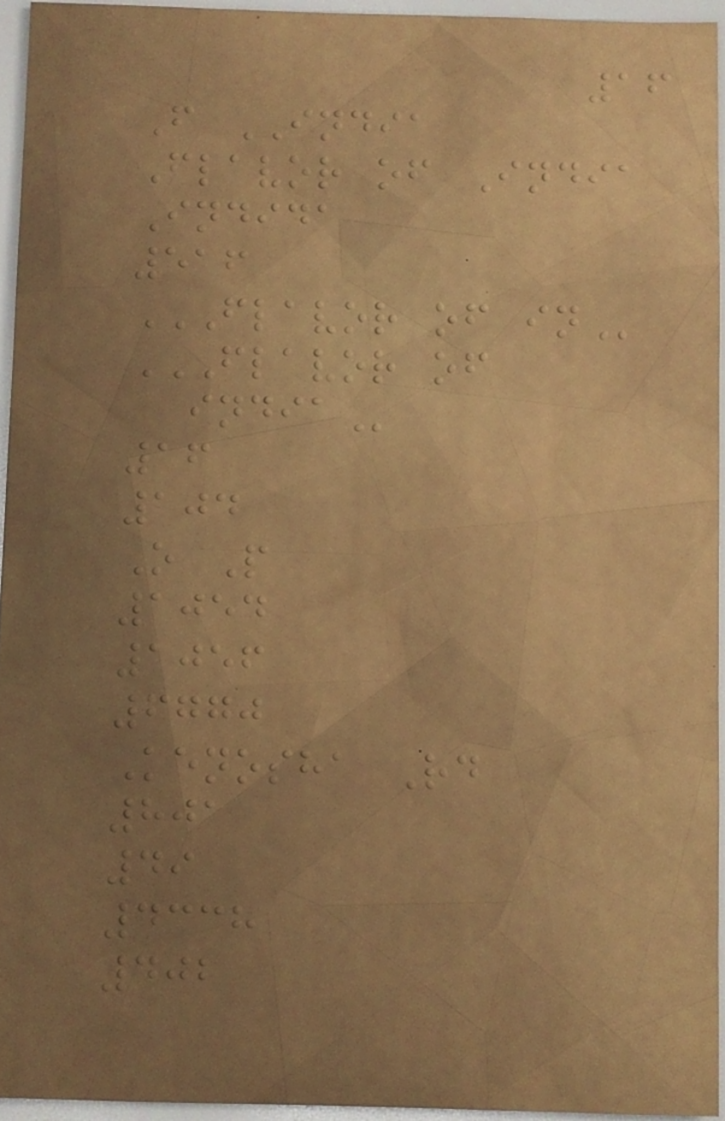16
F INDIA
Flavor of India
Indida
516
FLAVOR OF IN
FLAVOR OF
INDIA
16
104
O P
1054
1056
6770
Kenosha Rd
801
49
4338
402
